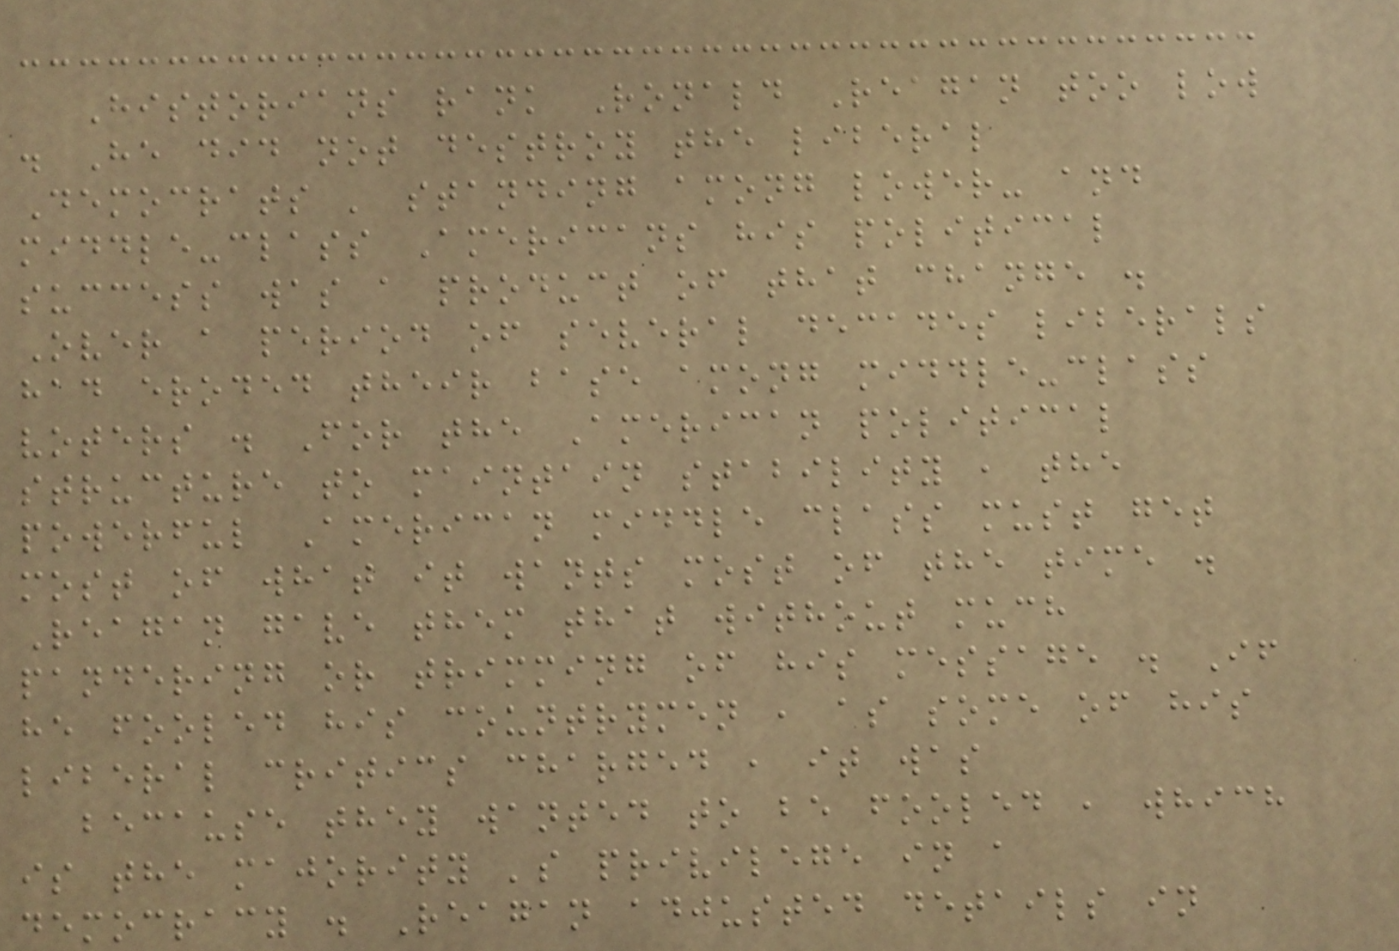Historians rank Ronald Reagan too low
. He did not destroy the liberal
Democrats ' standing among lower- and
middle-class Americans his political
success was a product of that change .
Over a period of several decades liberals
had eroded their base among middle-class
voters . For the American political
structure to maintain stability , the
powerful American middle class must get
most of what it wants most of the time .
Reagan gave them that without much
pandering or trimming of his message . If
he fooled his countrymen , as some of his
liberal critics charged , it was
because they wanted to be fooled , which
is the majority 's privilege in a
democracy . Reagan adjusted details in
